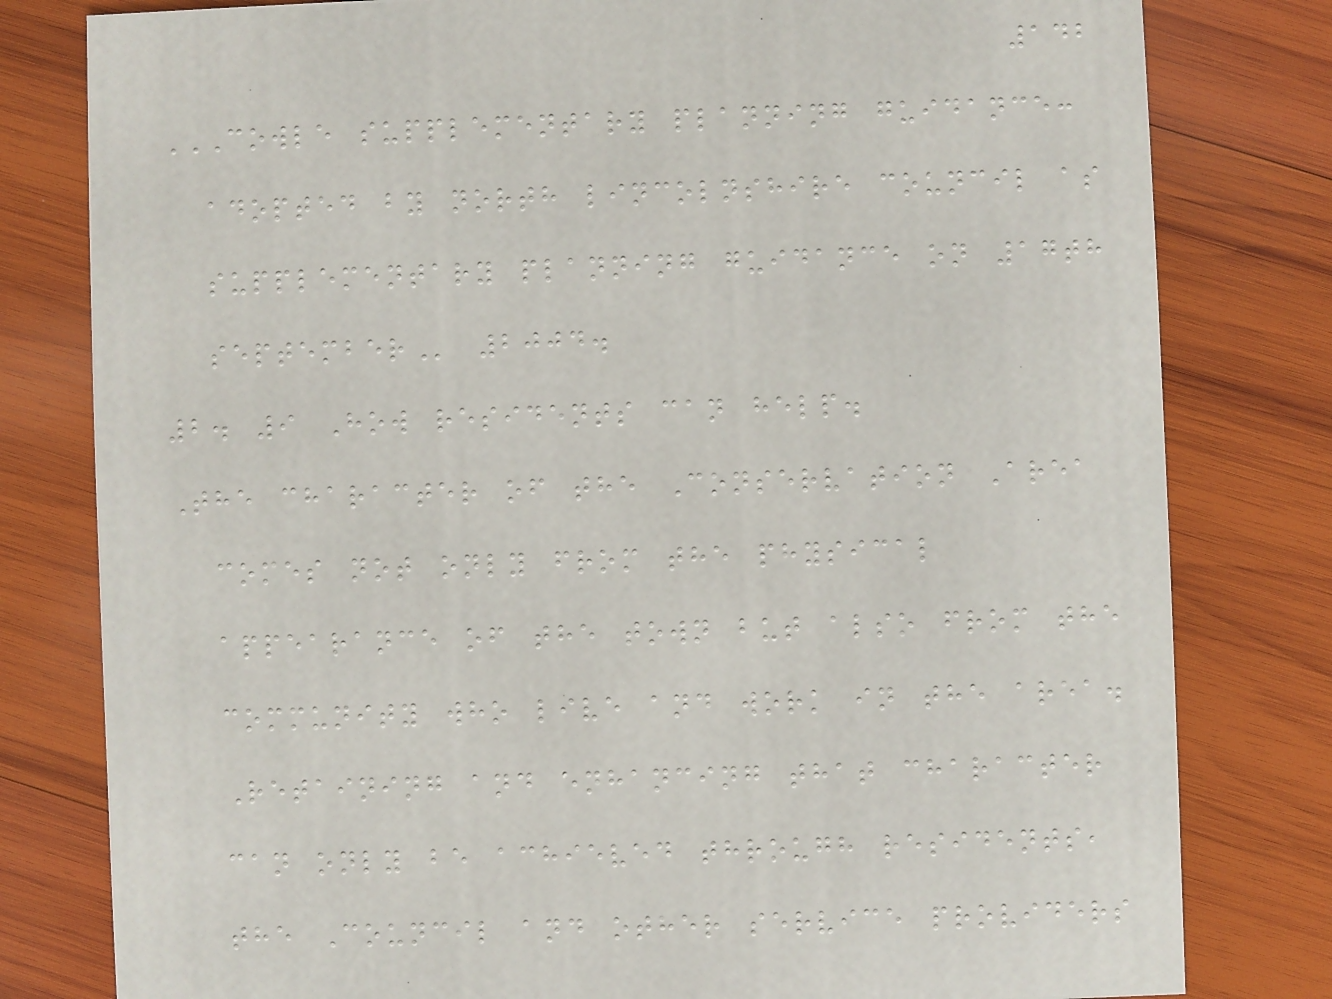142
COWLE SUPPLEMENTARY PLANNING GUIDANCE:
ADOPTED BY NORTH LINCOLNSHIRE COUNCIL AS
SUPPLEMENTARY PLANNING GUIDANCE ON 17TH
SEPTEMBER 2004.
2. 9 How residents can help.
The character of the Conservation Area
comes not only from the physical
appearance of the town but also from the
community who live and work in the area.
Retaining and enhancing that character
can only be achieved through residents,
the Council and other service providers
